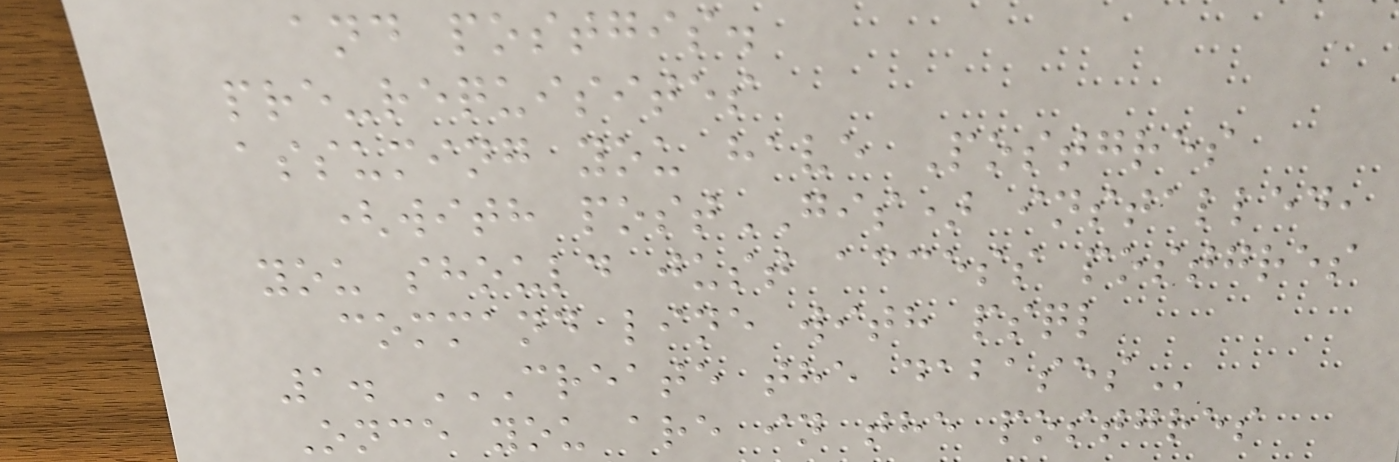and postgis.
pre-requisites
assuming you have Postgres
(with postGIS) installed,
you should just access postgres
command line with psql
1. CREATE THE DABASES
Once you are in the postgres
